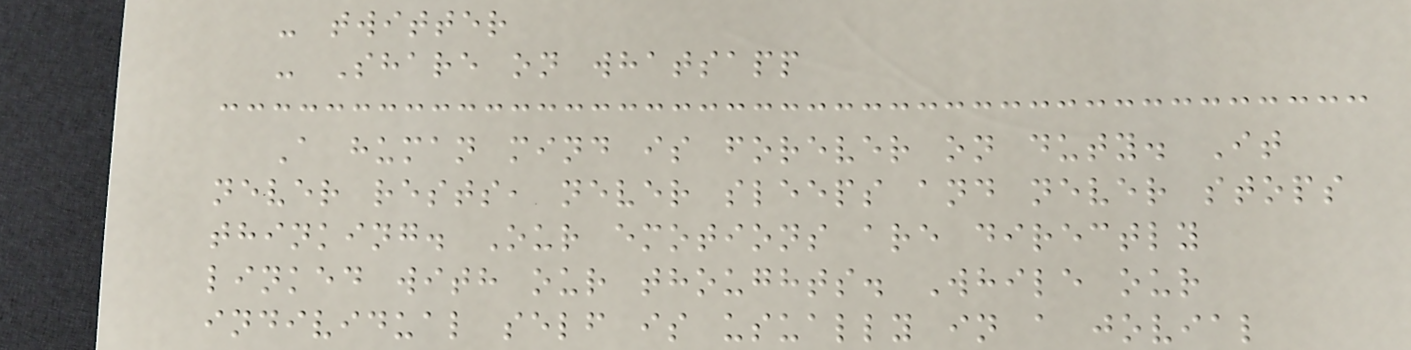- twitter
- Share on whatsapp
A human mind is forever on duty. It
never rests, never sleeps and never stops
thinking. Our emotions are directly
linked with our thoughts. While our
individual self is usually in a jovial
